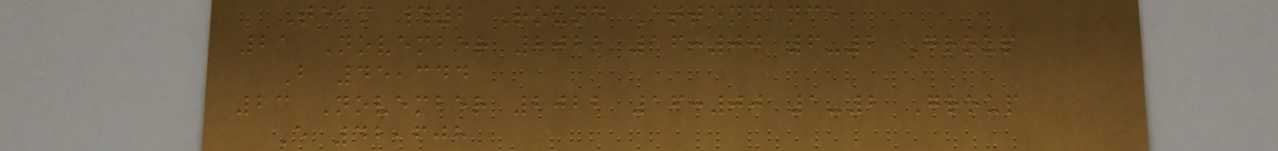Team #2 Round Attendance
21 November 2022 16:00 6-2 Group
B 45,344
23 November 2022 16:00 1-2 Group
E 42,608
